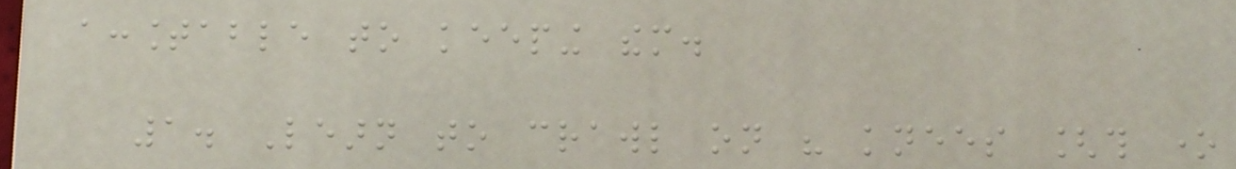accountable to keeping them.
1. Learn to crawl on his knees [this one
